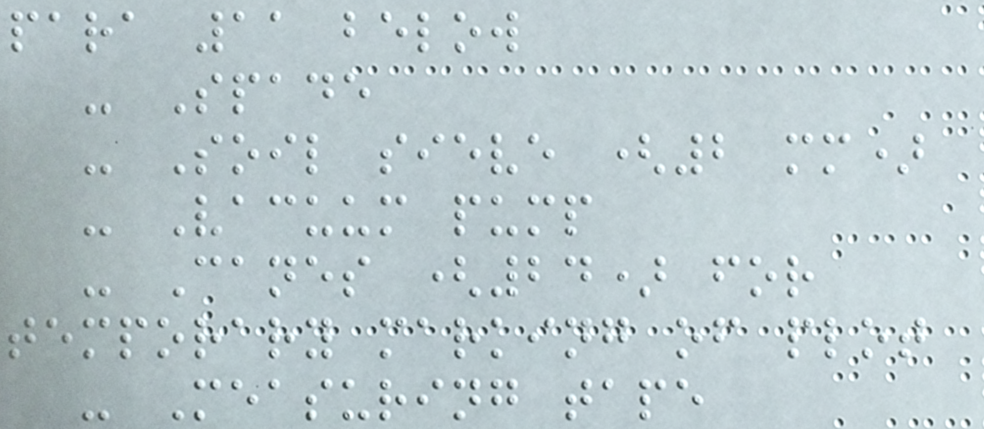para 11 below
- Spade
- Soil sieve (2 mm)
- Vacuum pump
- Canes (24) for
temporary marking of plot
- Measuring tape
